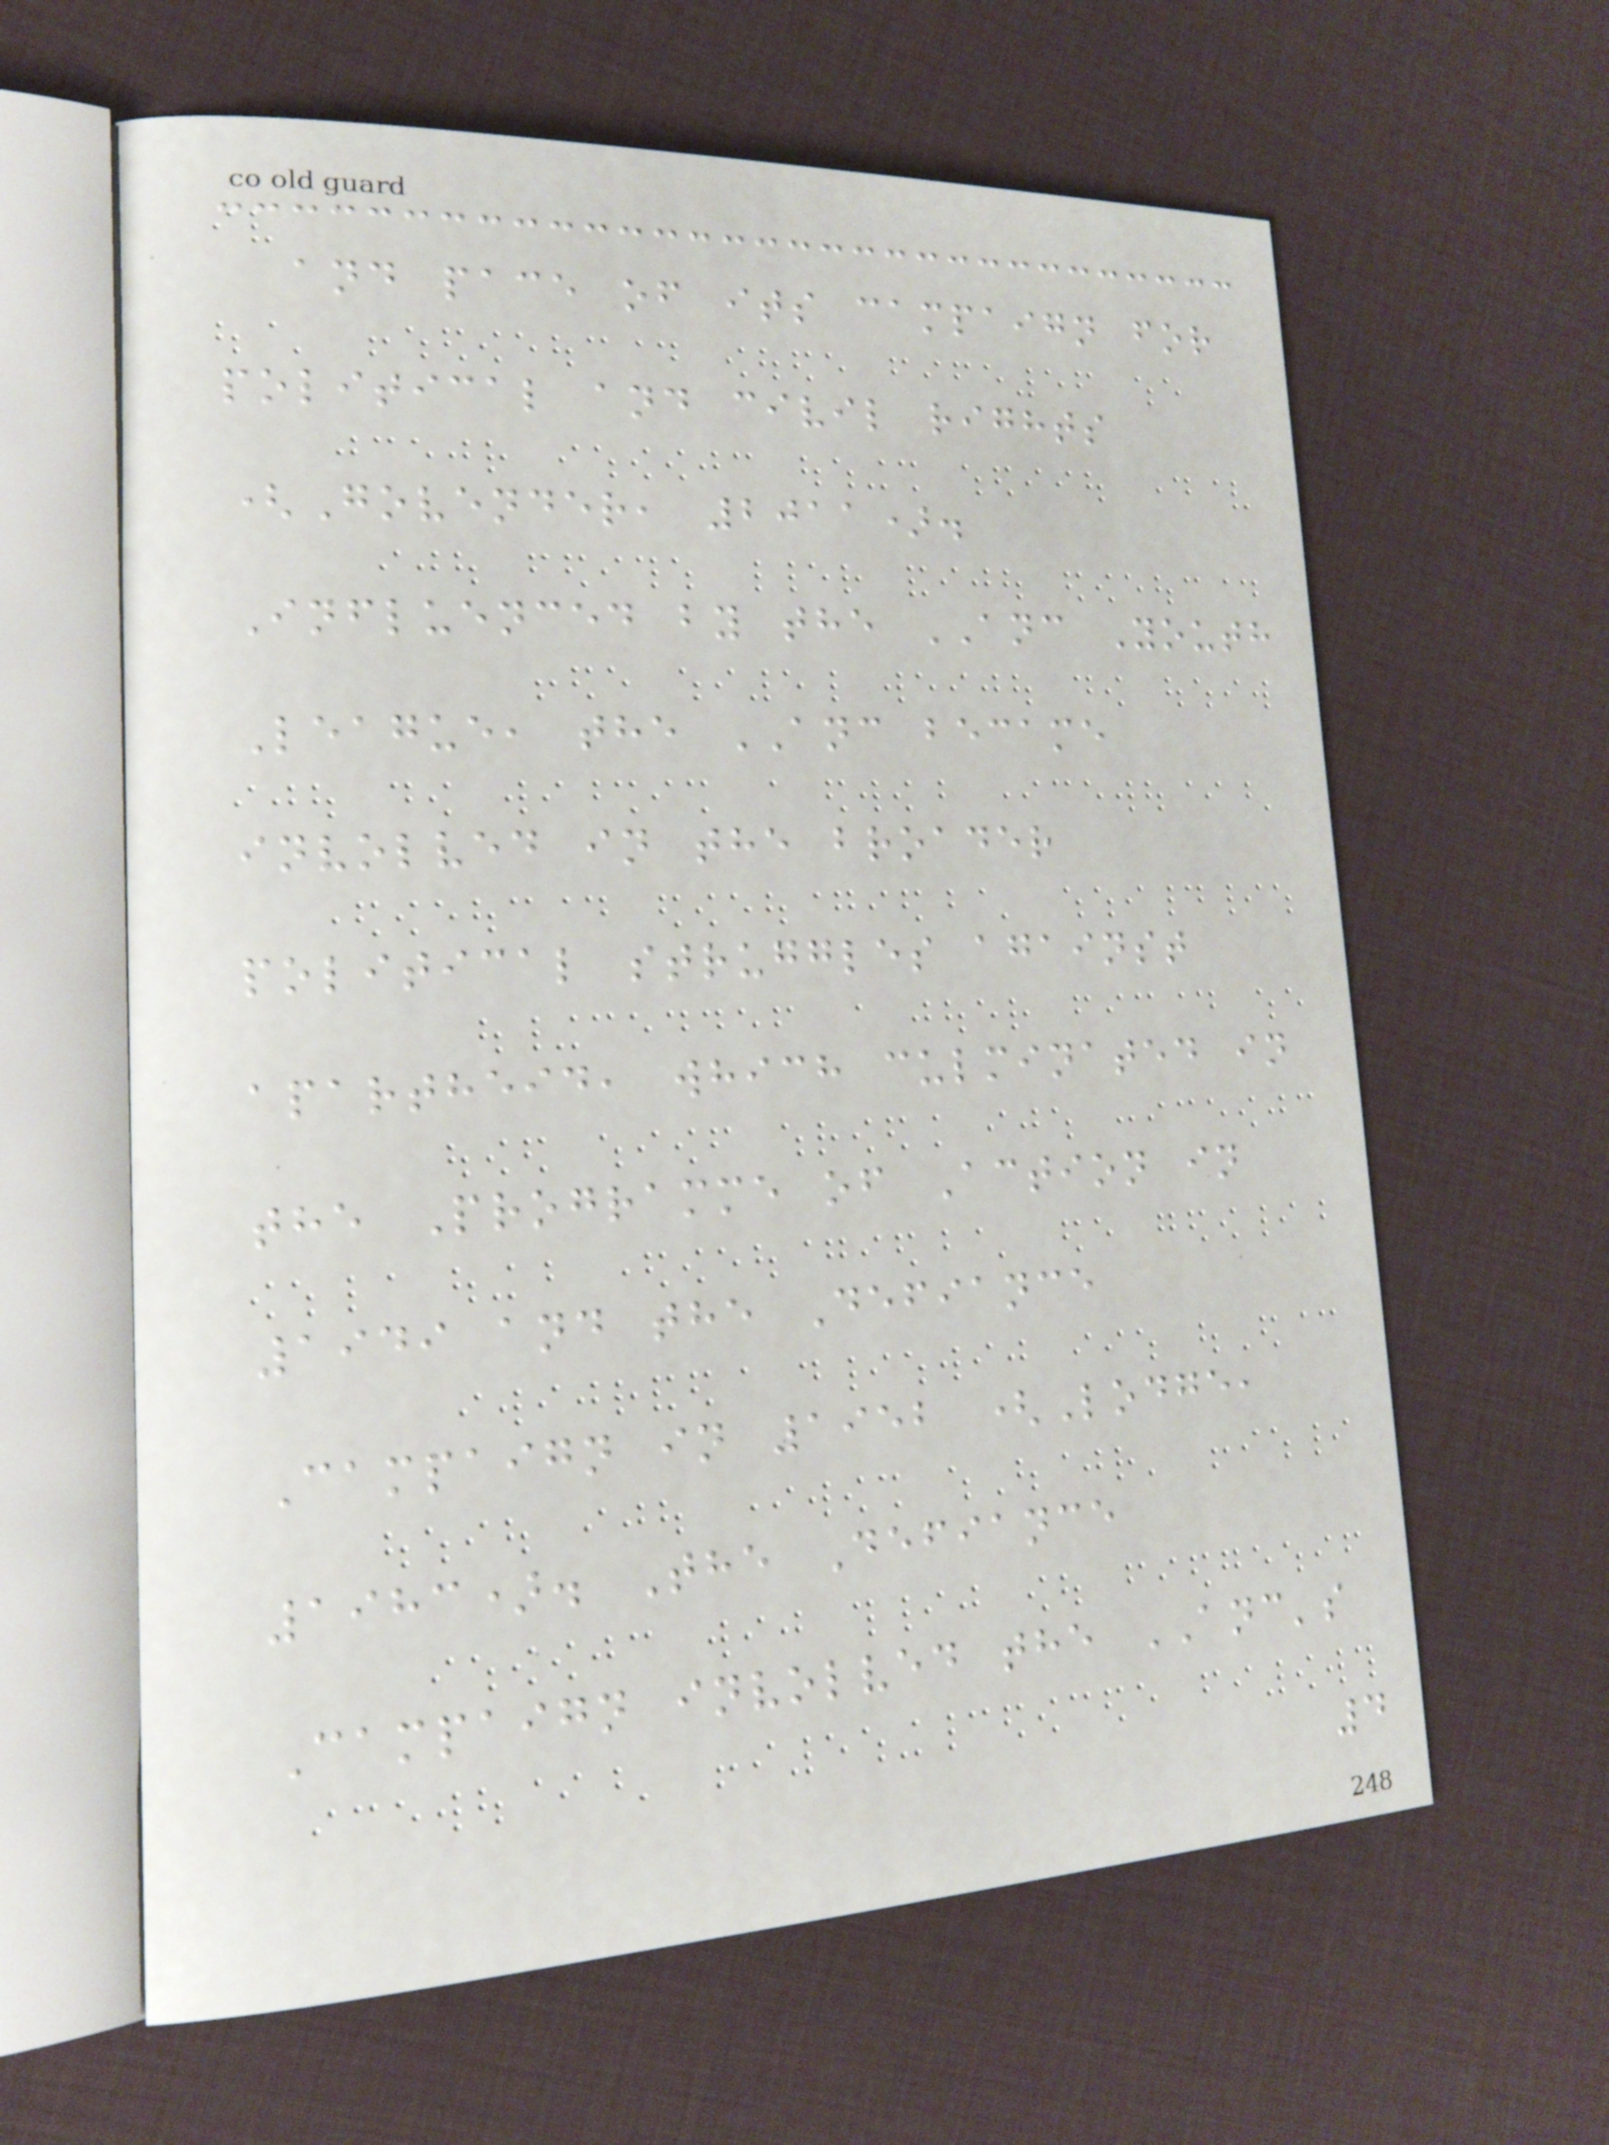and pace of its campaign for
political and civil rights
(Govender, 2011).
Influenced by the ANC Youth
League, the ANC became
involved in the broader
political struggles against
apartheid, which culminated in
the Programme of Action in
1949 and the Defiance
Campaign in 1952 (Lodge,
1983). The Defiance
Campaign involved the ANC's
4
